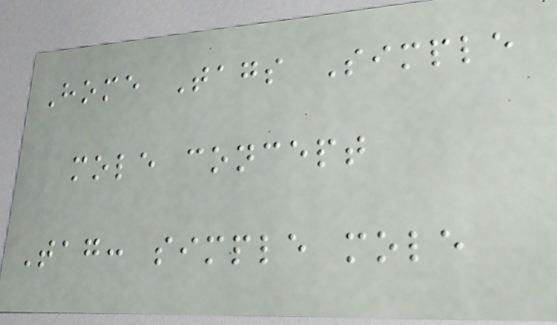Home Tags Simple
mole concept
Tag: simple mole
